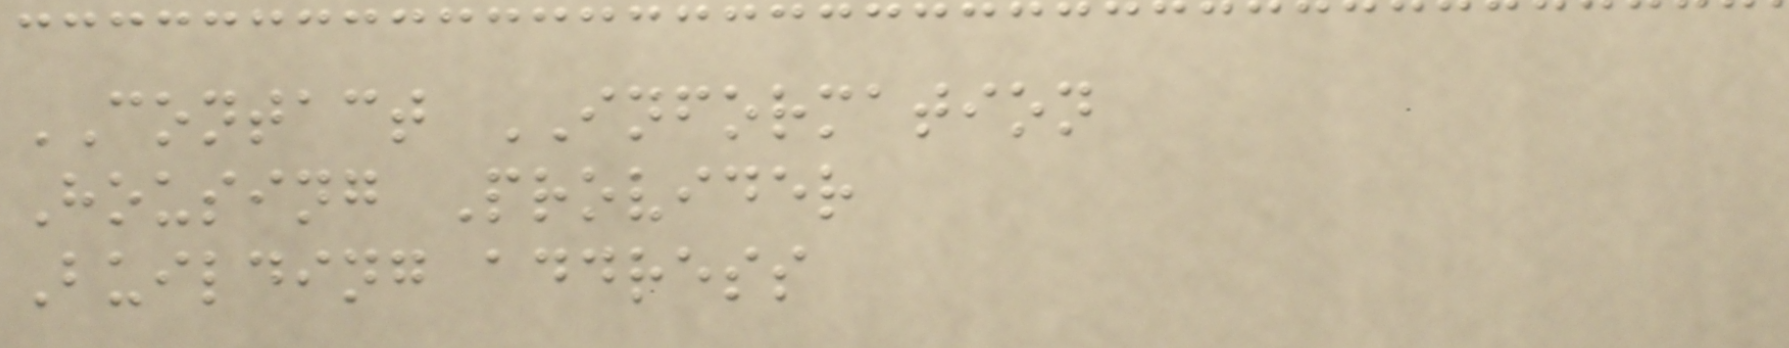CONTACT INFORMATION
Housing Provider
Building address
